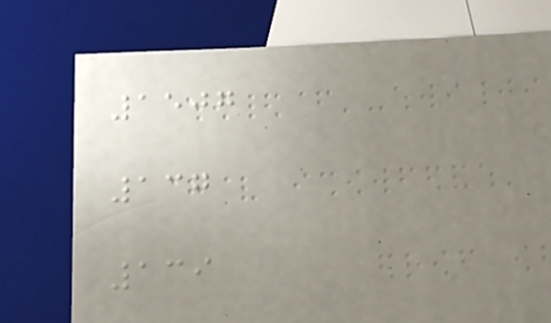1507
137
139
